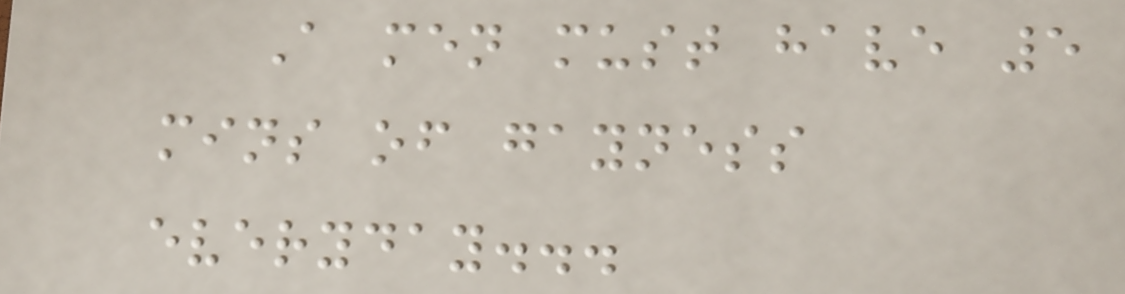A men must have 5
mins of gayness
everyday...
